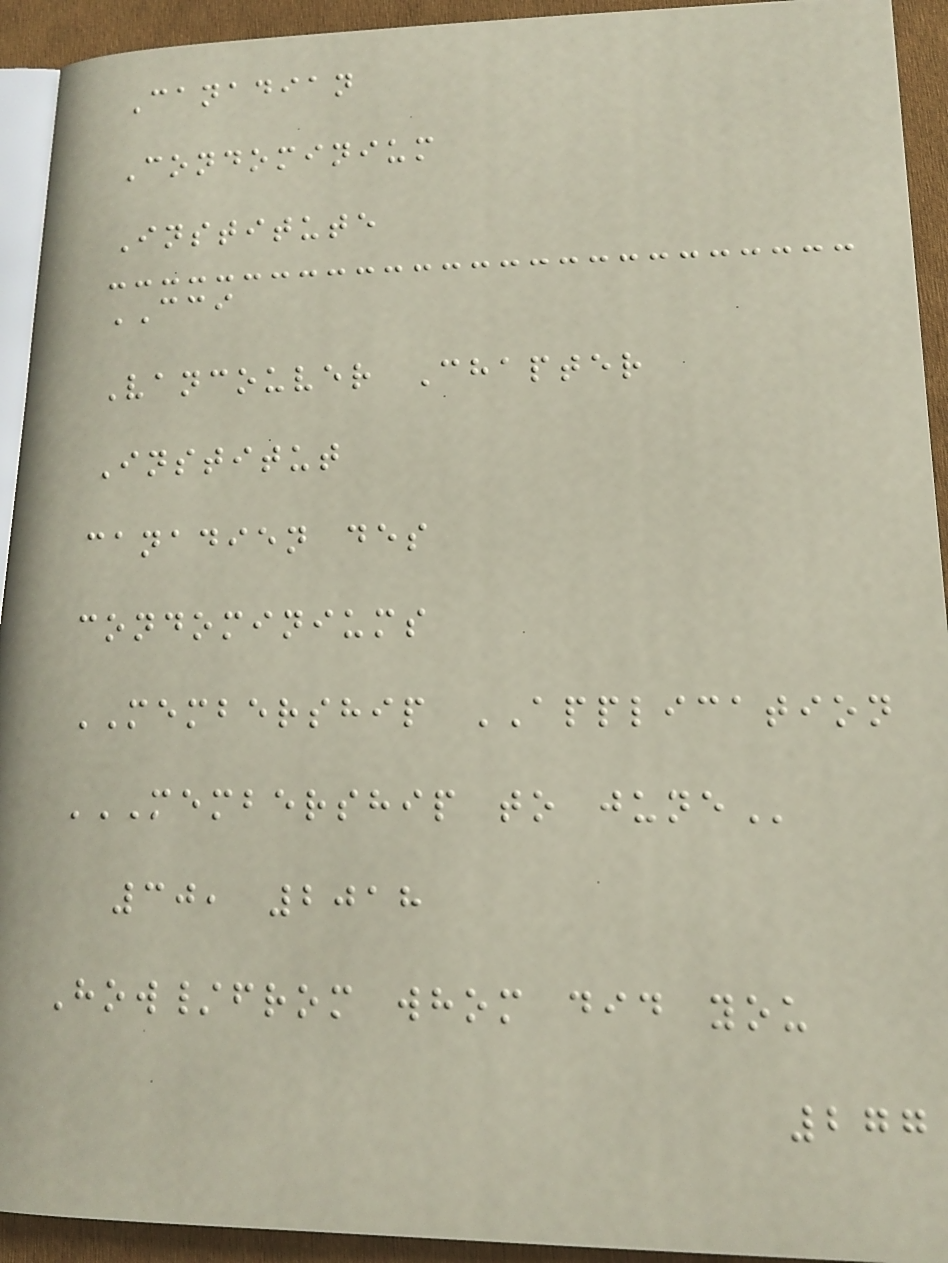Canadian
Condominium
Institute
CCI
Vancouver Chapter
Institut
canadien des
condominiums
MEMBERSHIP APPLICATION
MEMBERSHIP TO JUNE
30, 2018
How/from whom did you
277
